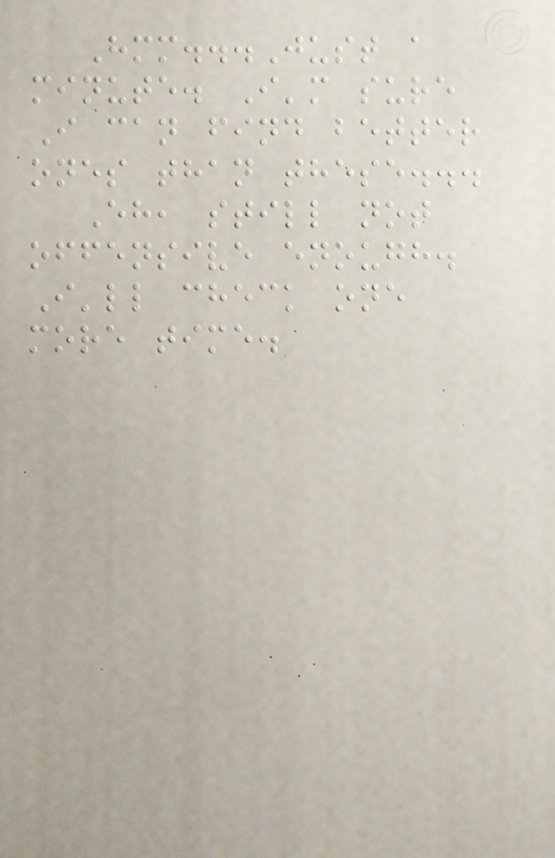Hmm...Just a
minute. I'm sure
I can find better
ones than these...
Eh, still not
offensive enough.
I'll check one
more time.
